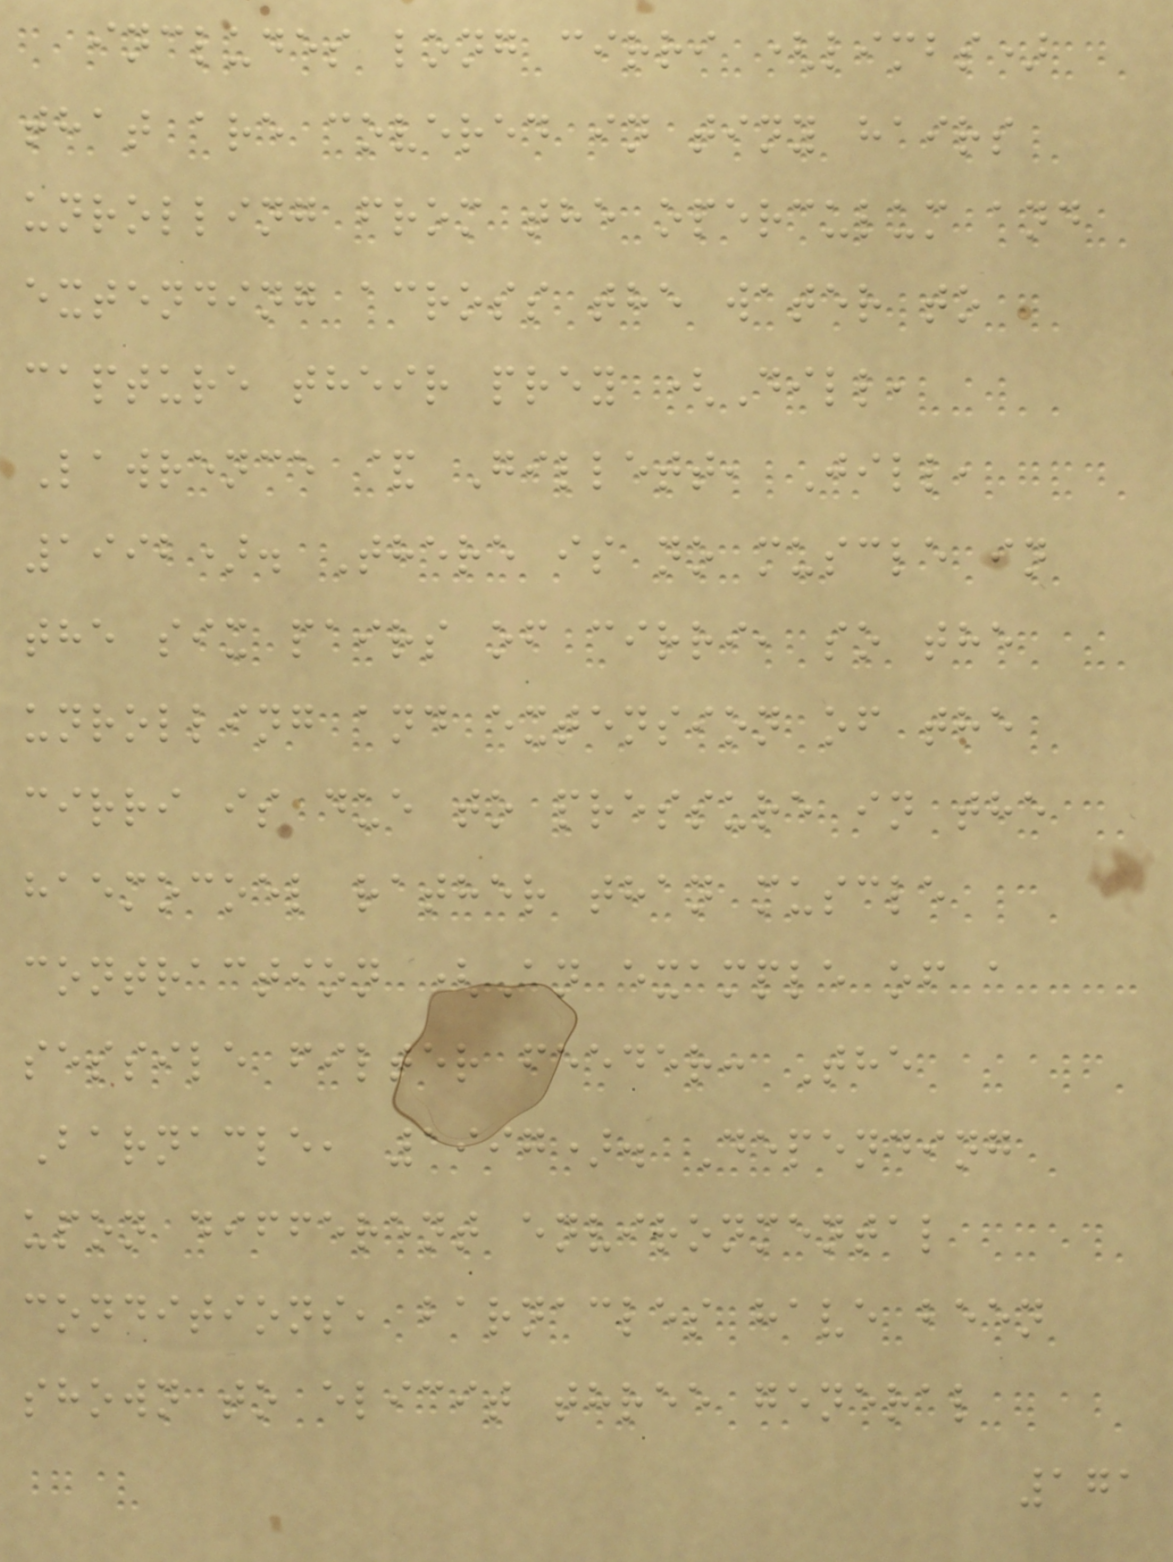includes long cirri (limbs)
that are covered in tiny hairs
unrolling from the operculum and
extending across the water to
capture their prey (Dill,
Lawrence & Gillett, Jill,
1992). There is no muscle in
the six pairs of cirri, so the
unrolling and extension of the
cirri is due to pressure in the
haemocoel rather than muscle
contraction (An example of a
sessile filter feeder: The
Barnacle, 1997). Depending
upon different environmental
conditions, barnacles have been
shown to elicit three general
171
